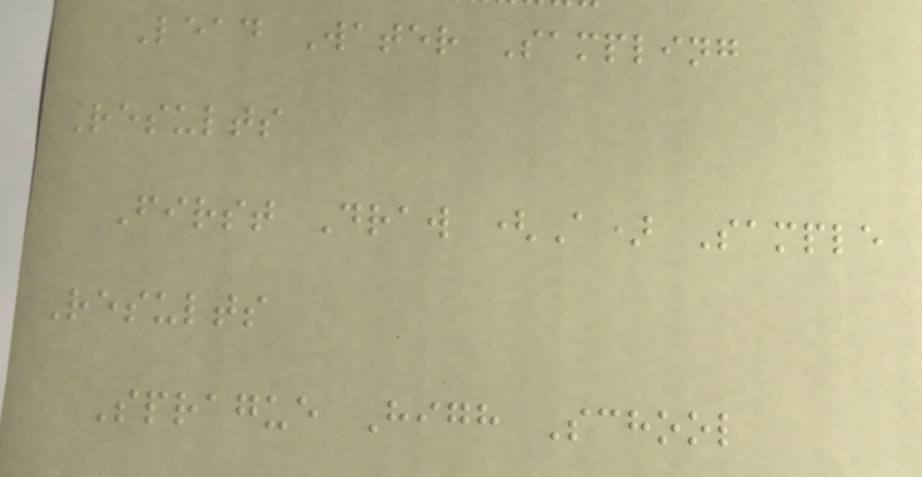Lead Water Sampling
Results
First Draw (A) Sample
Results
Sprague High School
